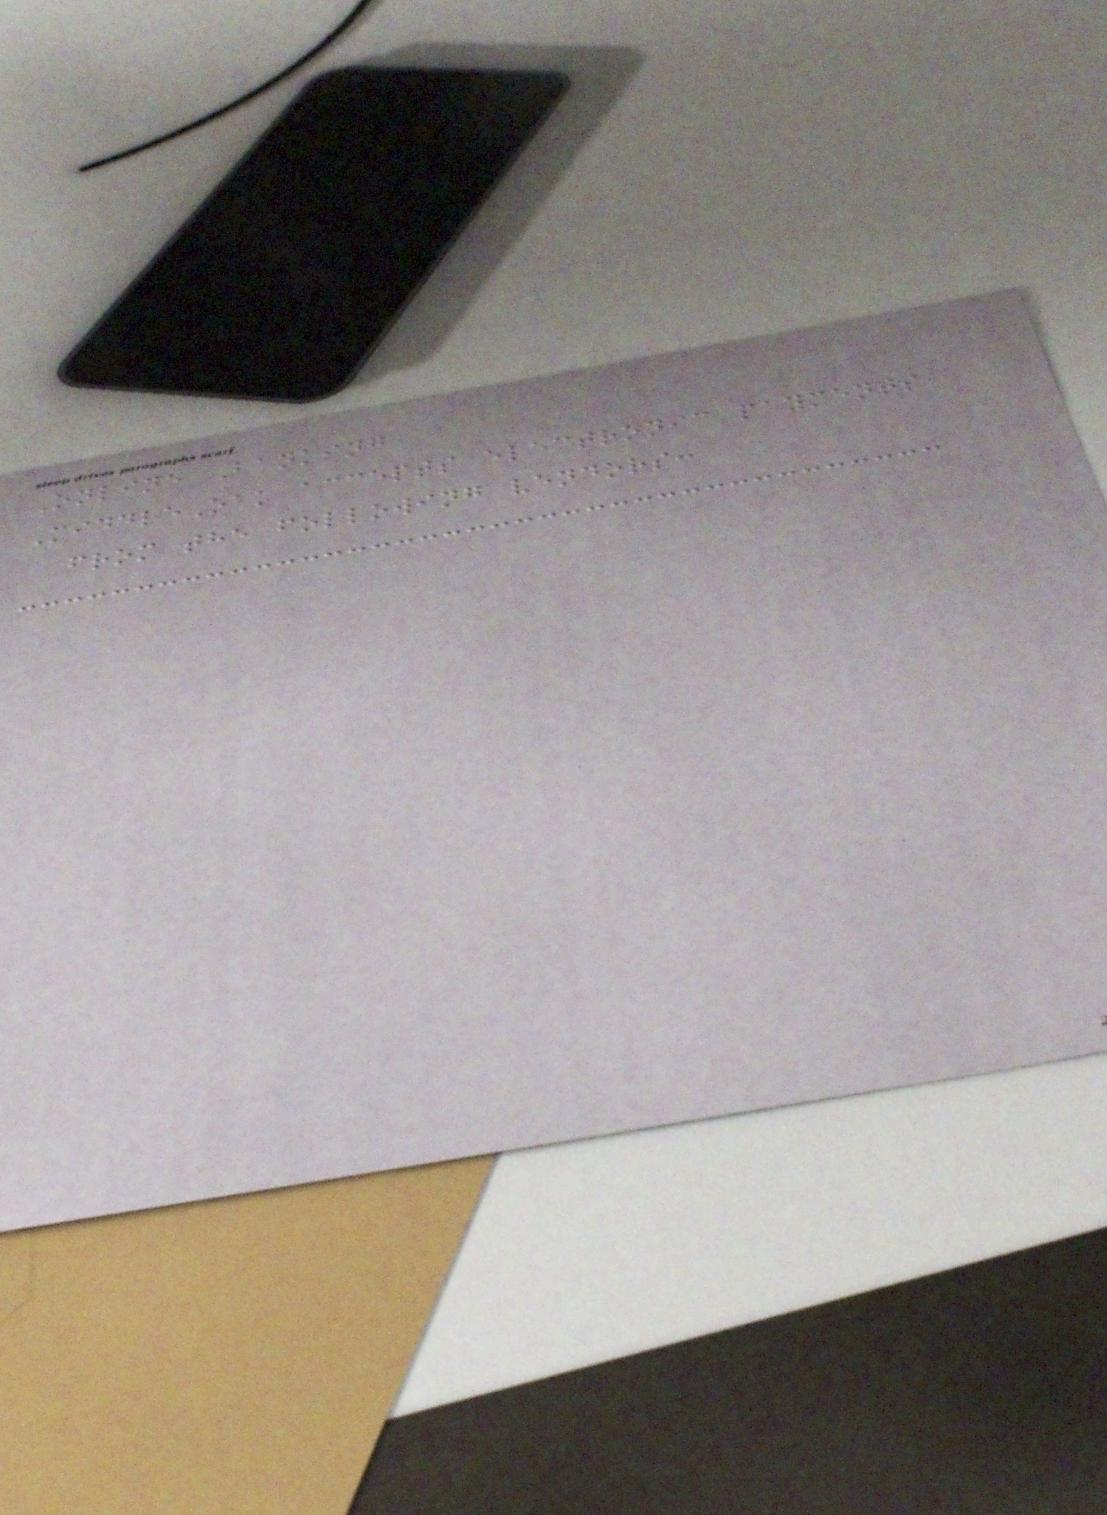Online Banking
MiddleOak accepts electronic payments
from the following vendors:
